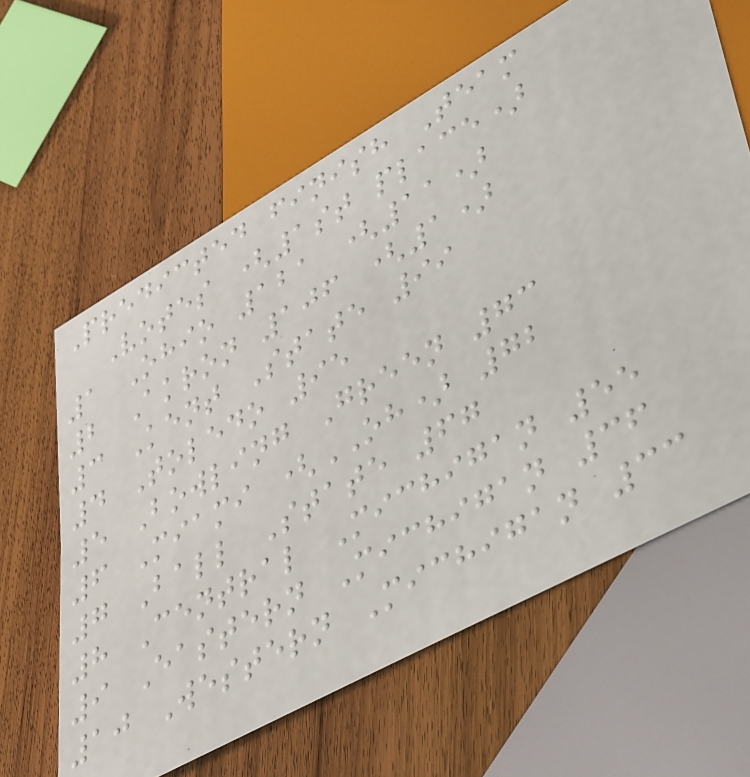Predicted finish Team
Votes (1st place)
1 Ohio 121 (11)
2 Akron 106 (1)
3 Kent State 99
4 Toledo 95
5 Bowling Green 73
6 Miami (OH) 72
7 Ball State 67
8 Central Michigan 55
9 Eastern Michigan 36
10 Western Michigan 33
